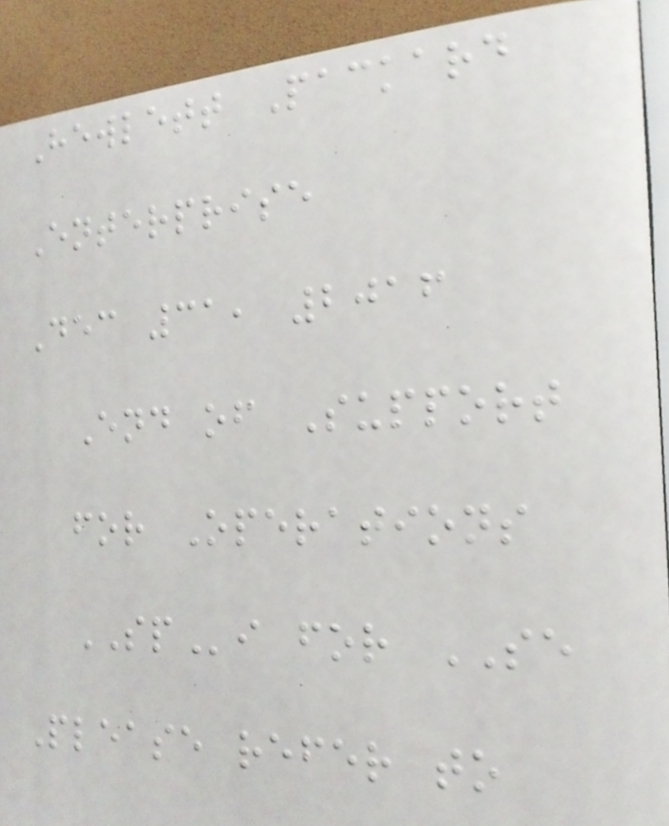Hewlett Packard
Enterprise
Dec 31, 2016
End of Support
for Operations
SPi for SE
Please refer to
